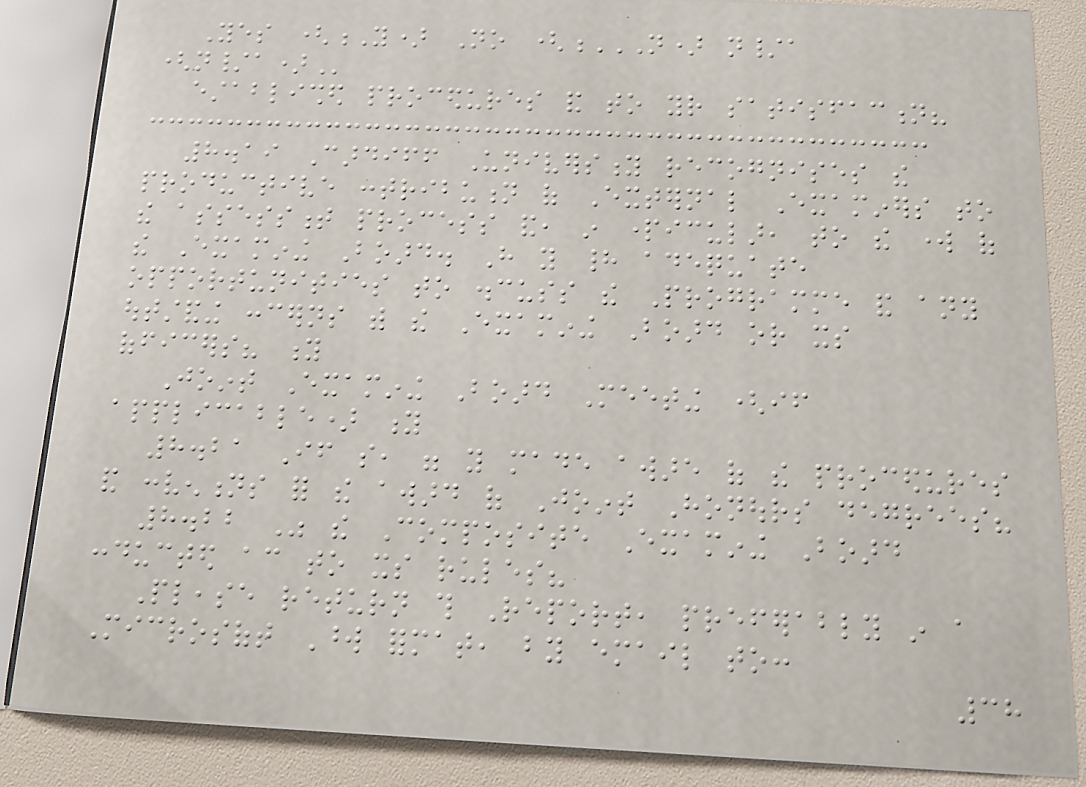Yes (Y) No (N) N/A
(N/A)
established procedures and to your satisfaction?
8.19 Cardiff University recognises the
productive contribution of External Examiners to
the assessment process and, in particular, to the work of
the Examining Board. Have you had adequate
opportunities to discuss the Programme and any
outstanding concerns with the Examining Board or its
officers? y
Joint Examining Board Meeting (if
applicable) y
8.21 If so, were you made aware of the procedures
and conventions for the award of Joint Honours degrees?
8.22 Was the Composite Examining Board
conducted according to its rules?
Please return this Report, preferably in a
Microsoft Word format, by email to:
38
